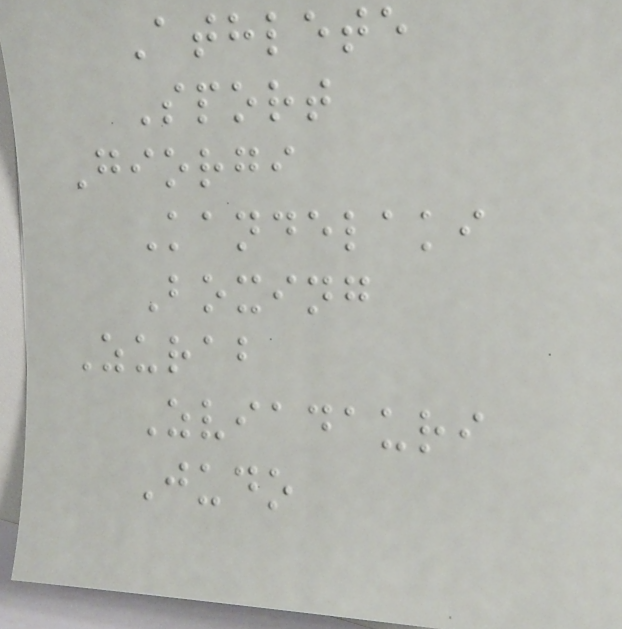Athlete
Sport
Giorgi
Kandelaki
Boxing
Zurab
Zviadauri
Judo
